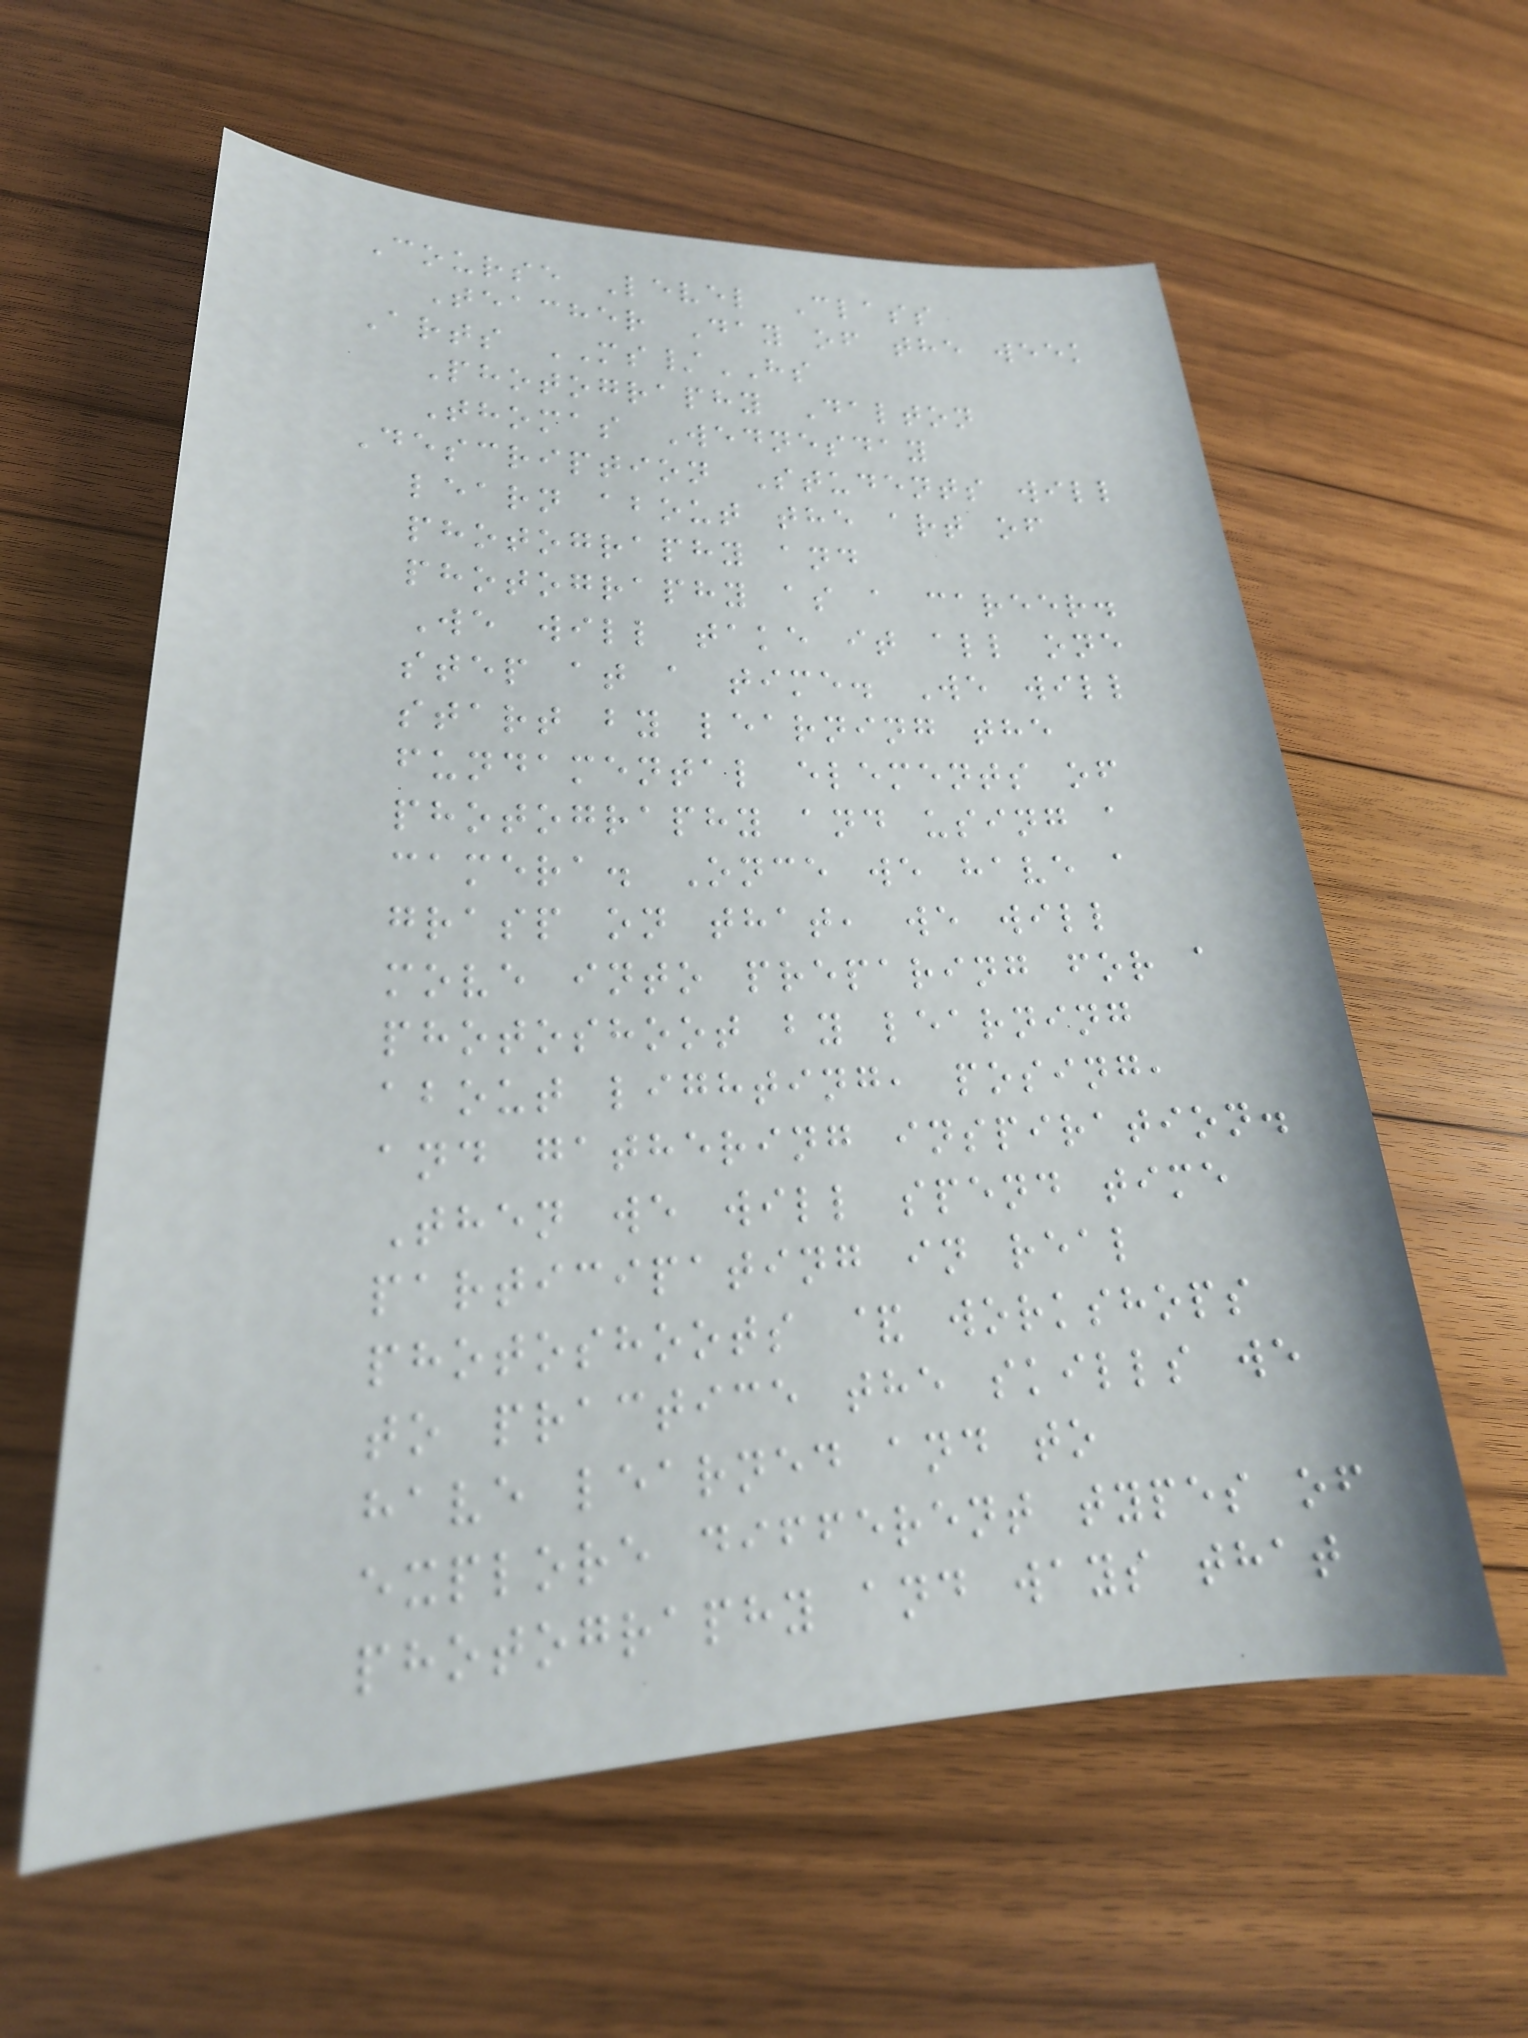Course Level Class
Teacher Day of the week
Arts MS/HS
Photography Dalton
Thomas Wednesday
Description Students will
learn about the art of
photography and
photography as a career.
We will take it all one
step at a time. We will
start by learning the
fundamental elements of
photography and using a
camera. Once we have a
grasp on that, we will
move into preparing for a
photoshoot by learning
about lighting, posing,
and gathering inspiration.
Then we will spend time
participating in real
photoshoots & workshops
to practice the skills we
have learned and to
explore different types of
photography and ways that
